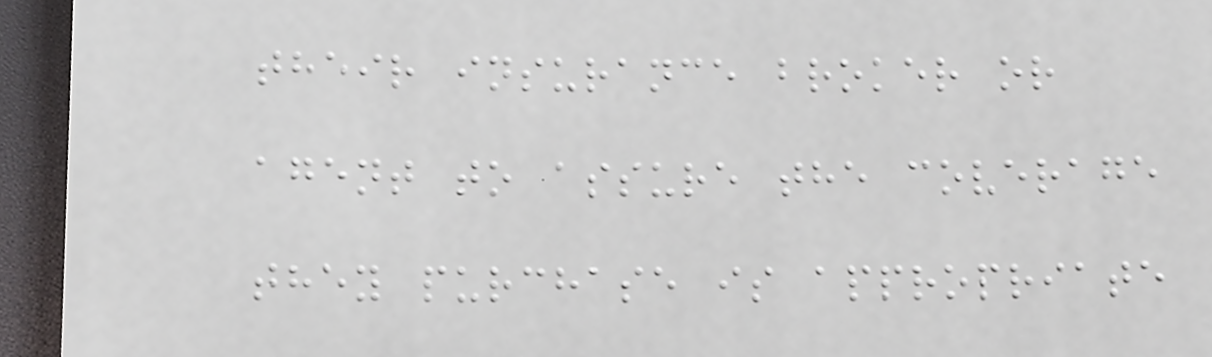their insurance broker or
agent to assure the coverage
they purchase is appropriate
